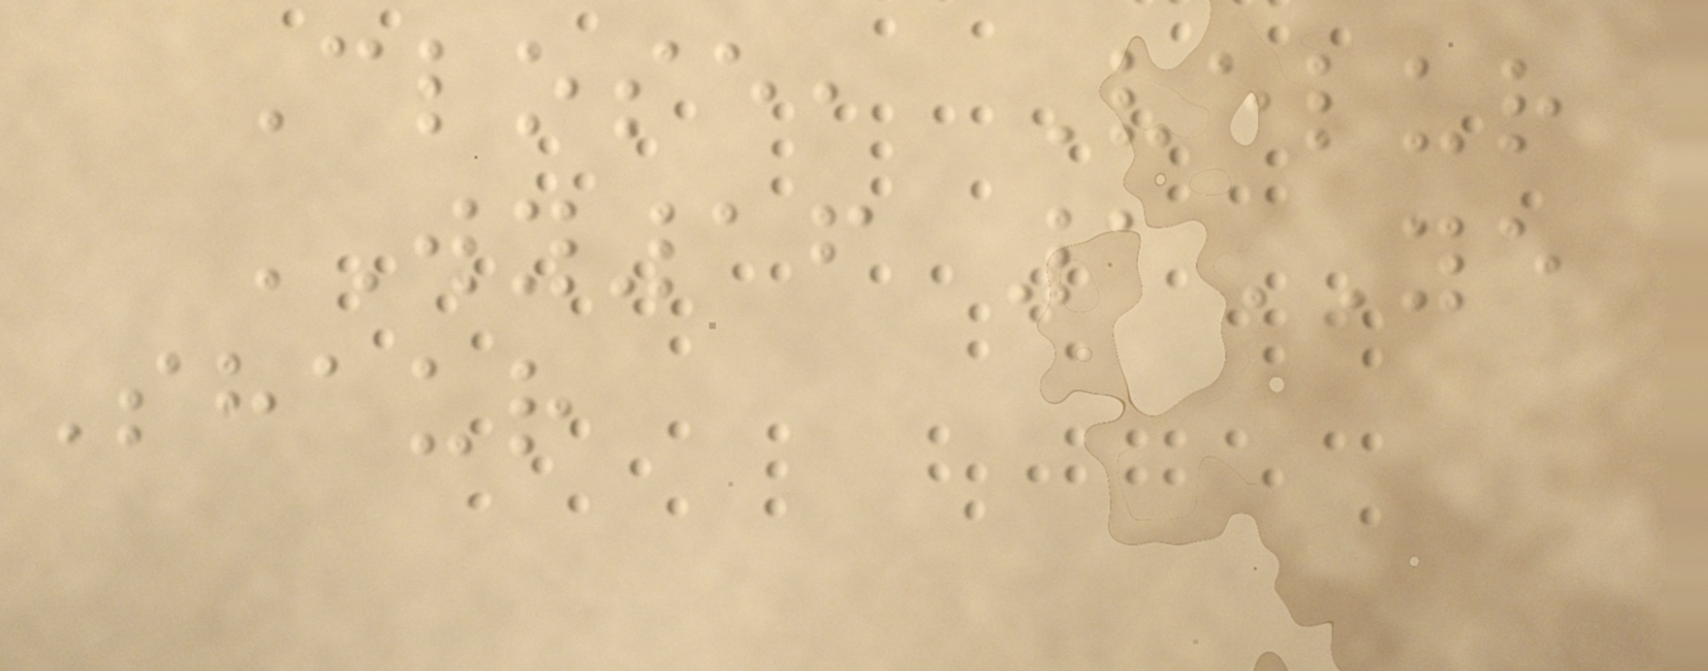Close, Velur
WY16 1YE
Shaur
